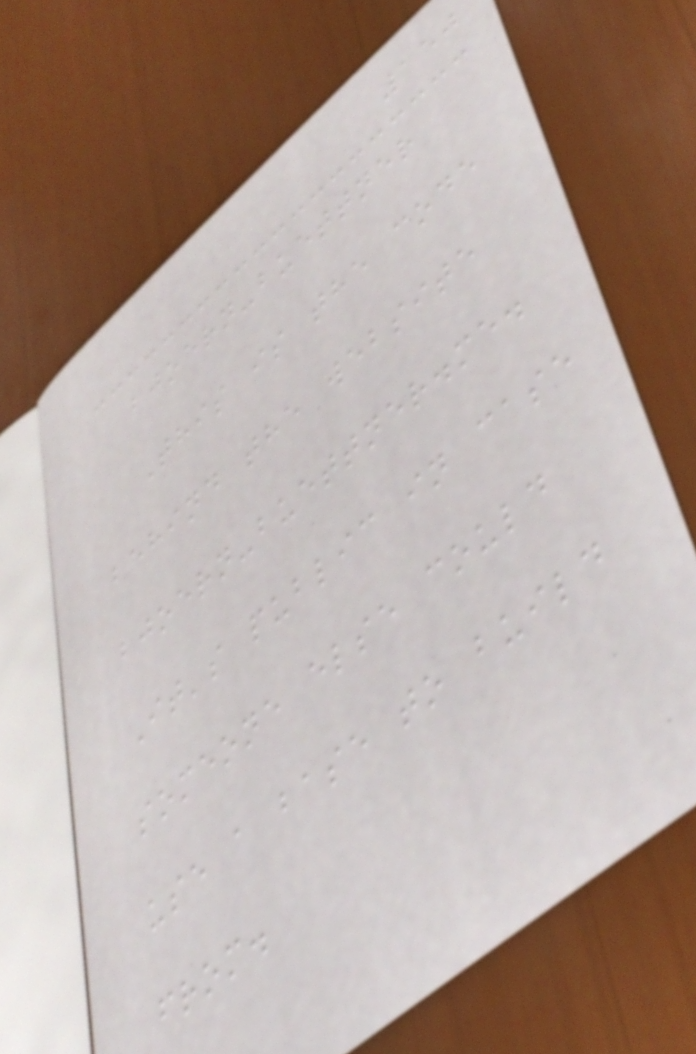150
bjoern-buettner
This is the code
behind the website
bjoern-buettner.me.
It's public in case
someone else could
use a base to build
from.
